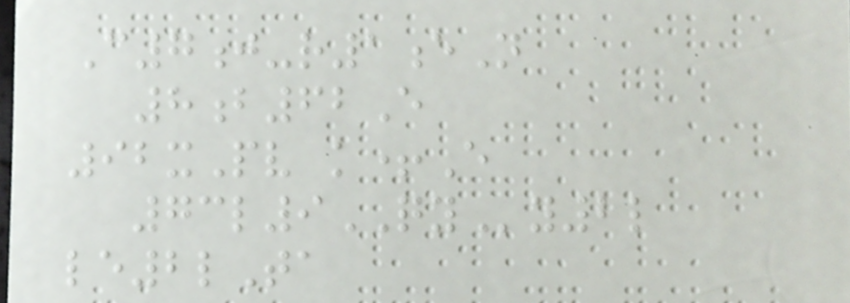C7j-r1eN
8b62E
92xPv k+E
73l9QYy2l
le2lTa
